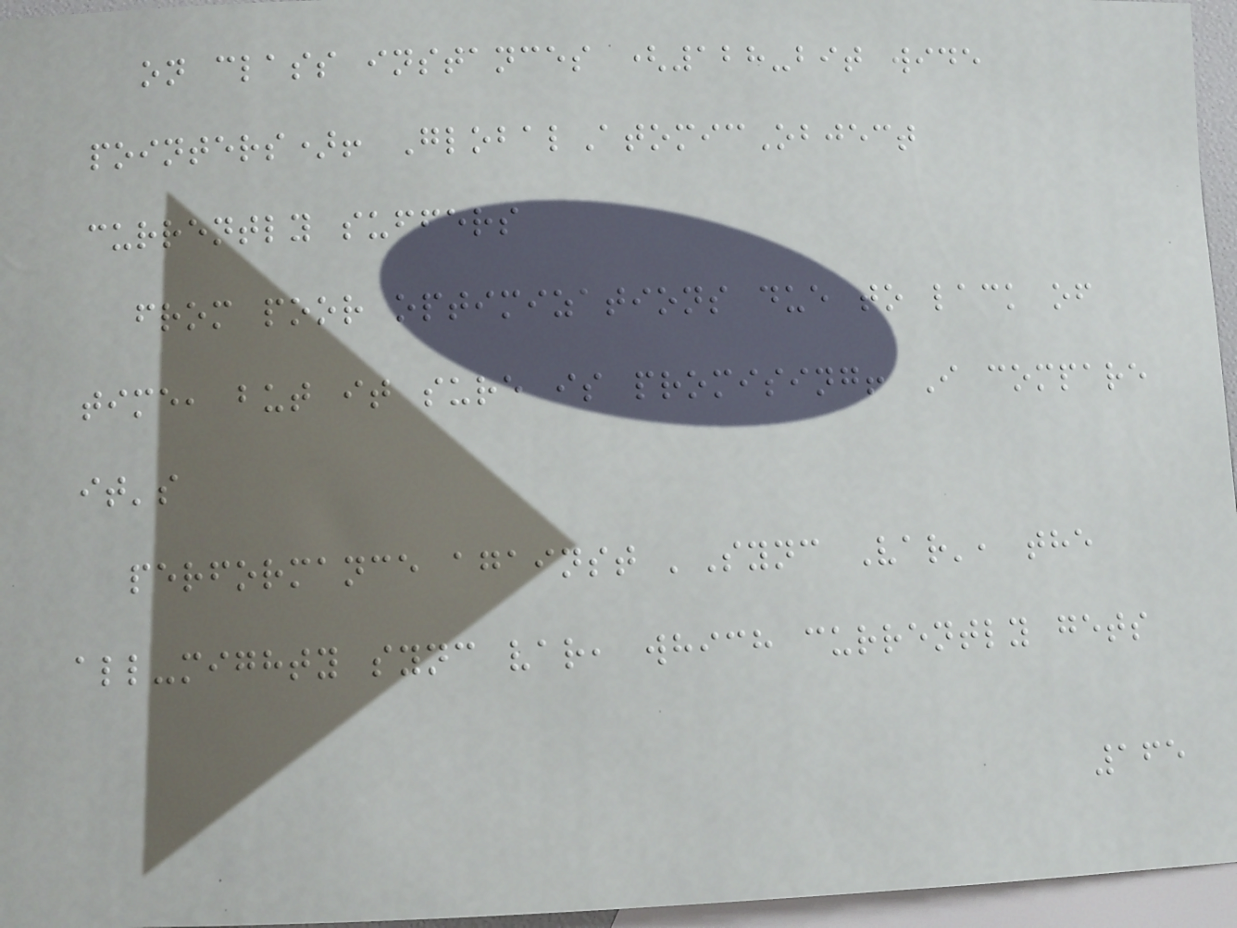on class instances (128-bit wide
pointers)! GlobalAtomicObject
currently suffers
from poor optimizations due to lack of
time, but it sure is promising! I compare
it's
performance against 'Sync Var', the
all-mighty sync var, which currently gets
165
